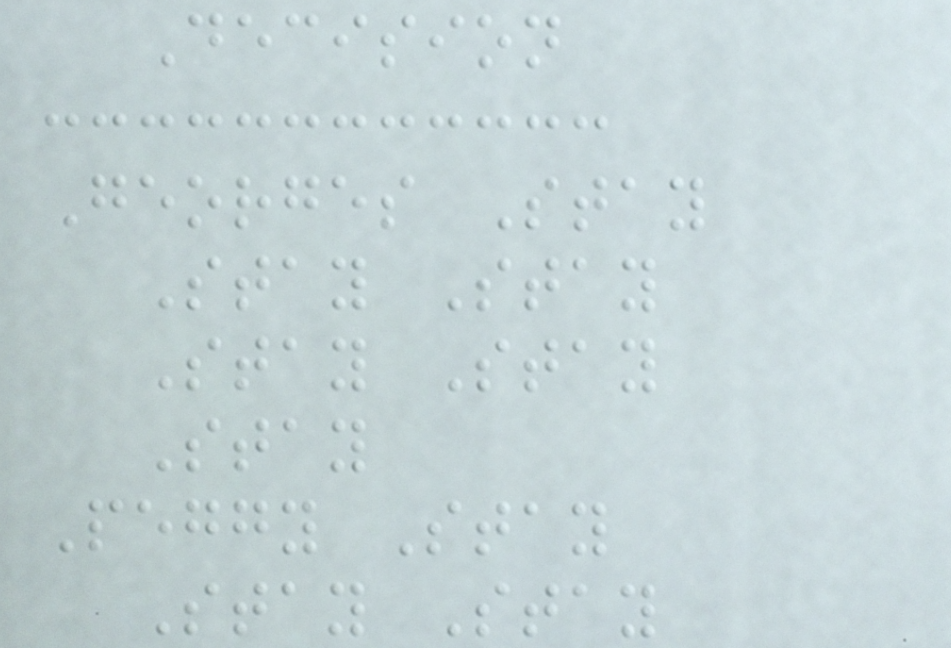Decision
Georges Stay
Stay Stay
Stay Stay
Stay
Peggy Stay
Stay Stay
